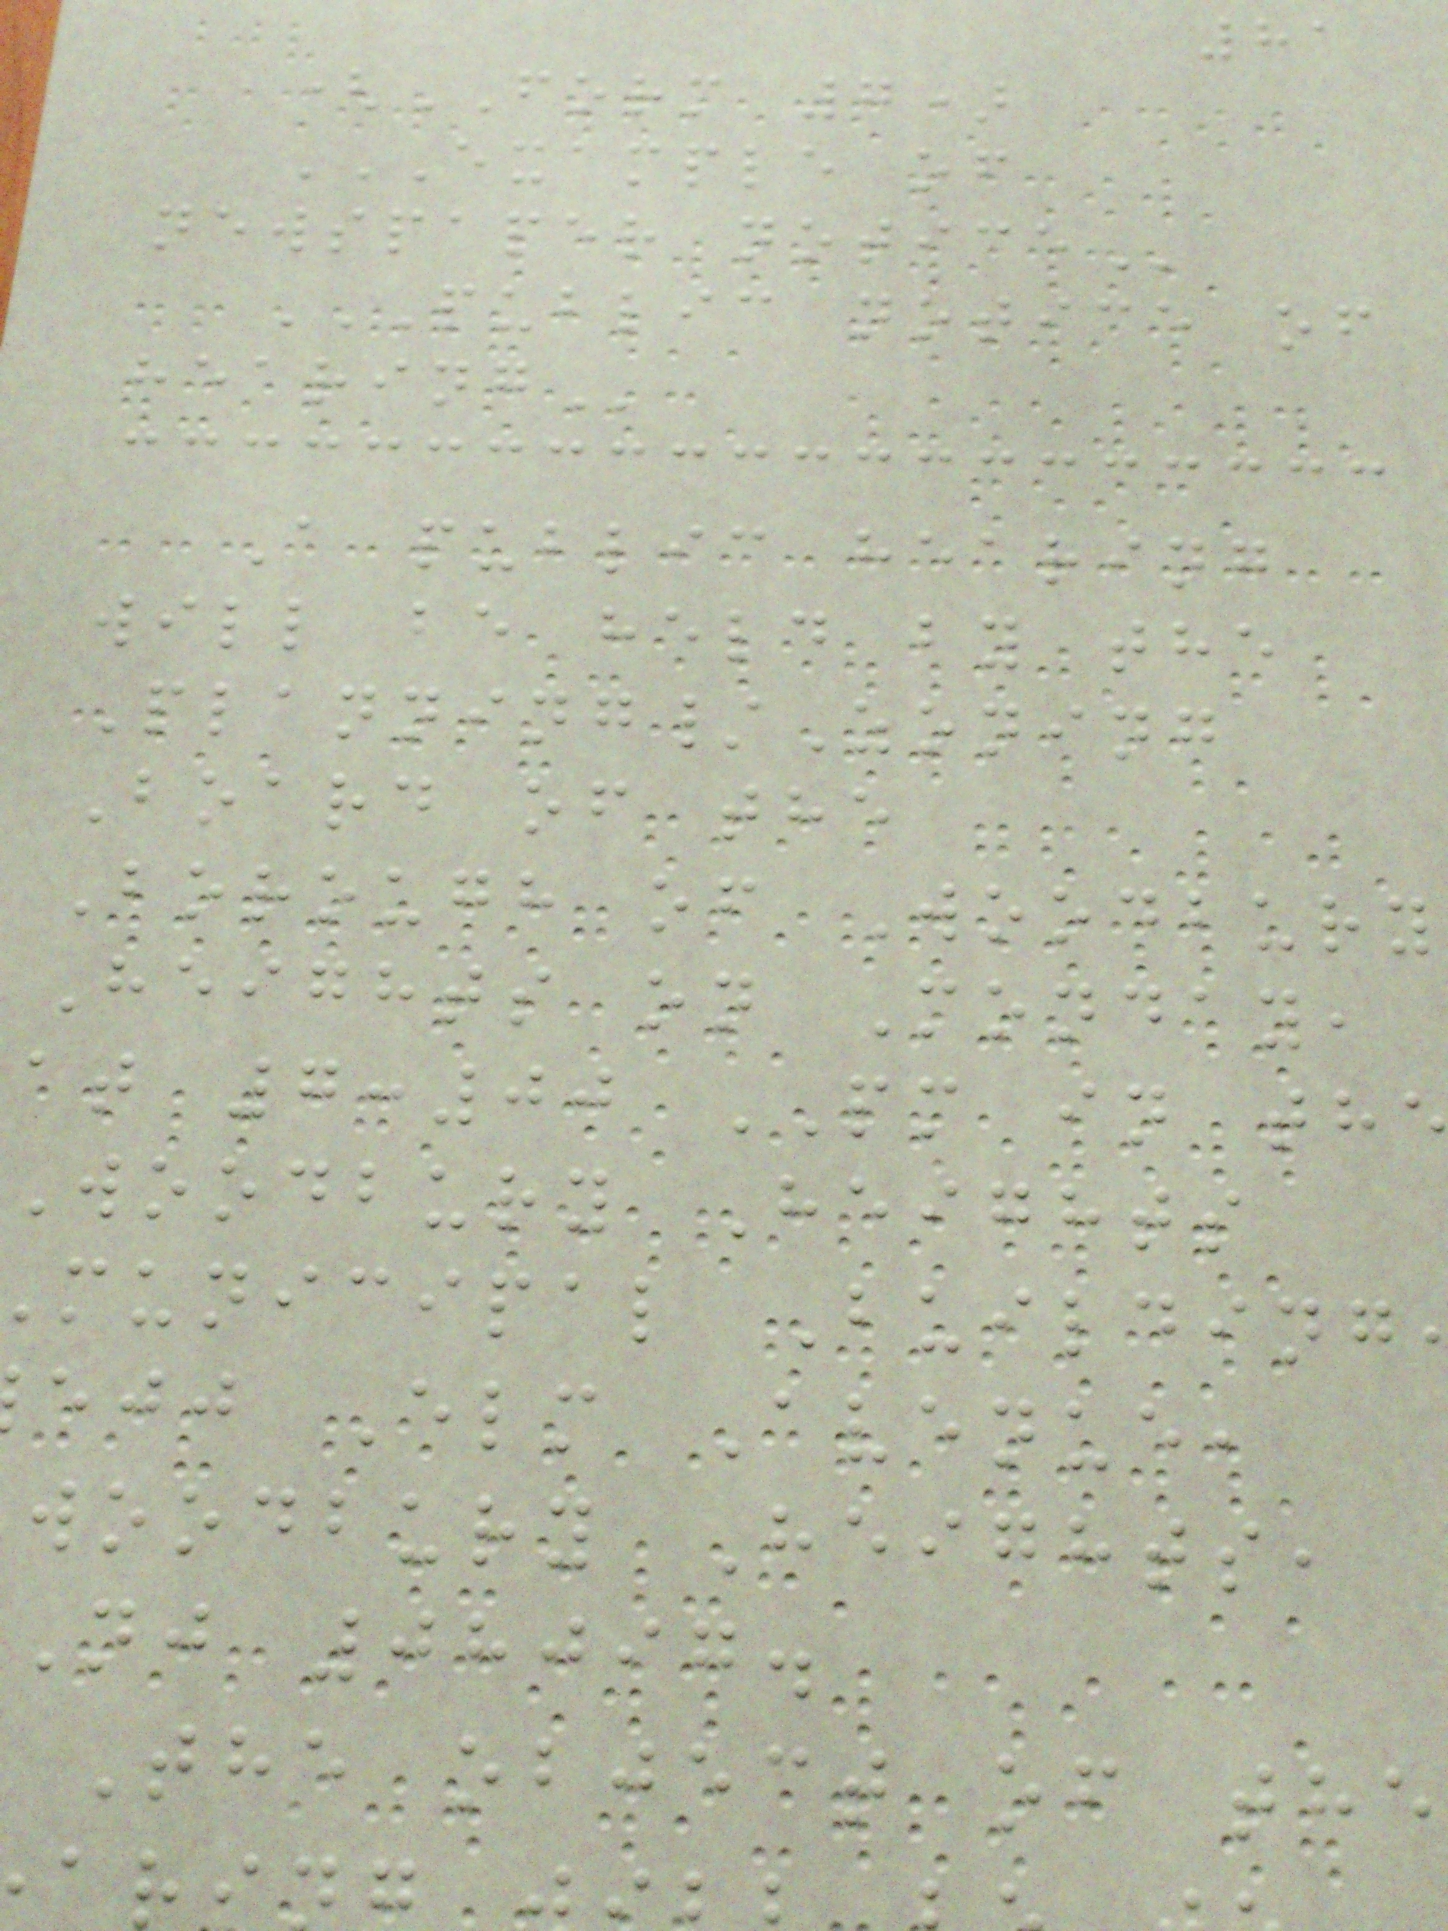81
(FORM 7)
EXAMPLE OF
newspaper
PUBLIC NOTICE OF
A public hearing
will be held by the
Planning/Zoning
Board of the
Borough of Woodbury
Heights on Monday,
at 7:00 PM in th
Woodbury Heights
municipal Building
ejj Elm Avenue,
woodbury Heights,
nj 08097.
The object of the
